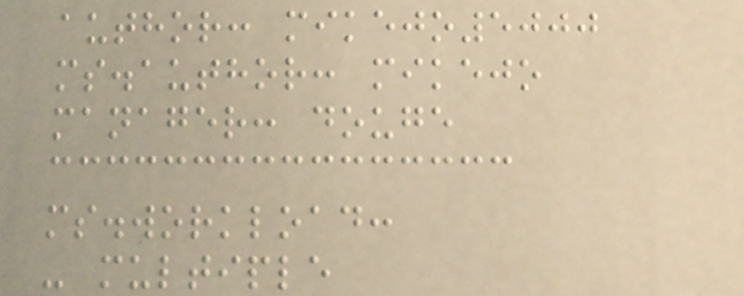author: mikejo5000
ms.author: mikejo
manager: douge
ms.workload:
- multiple
